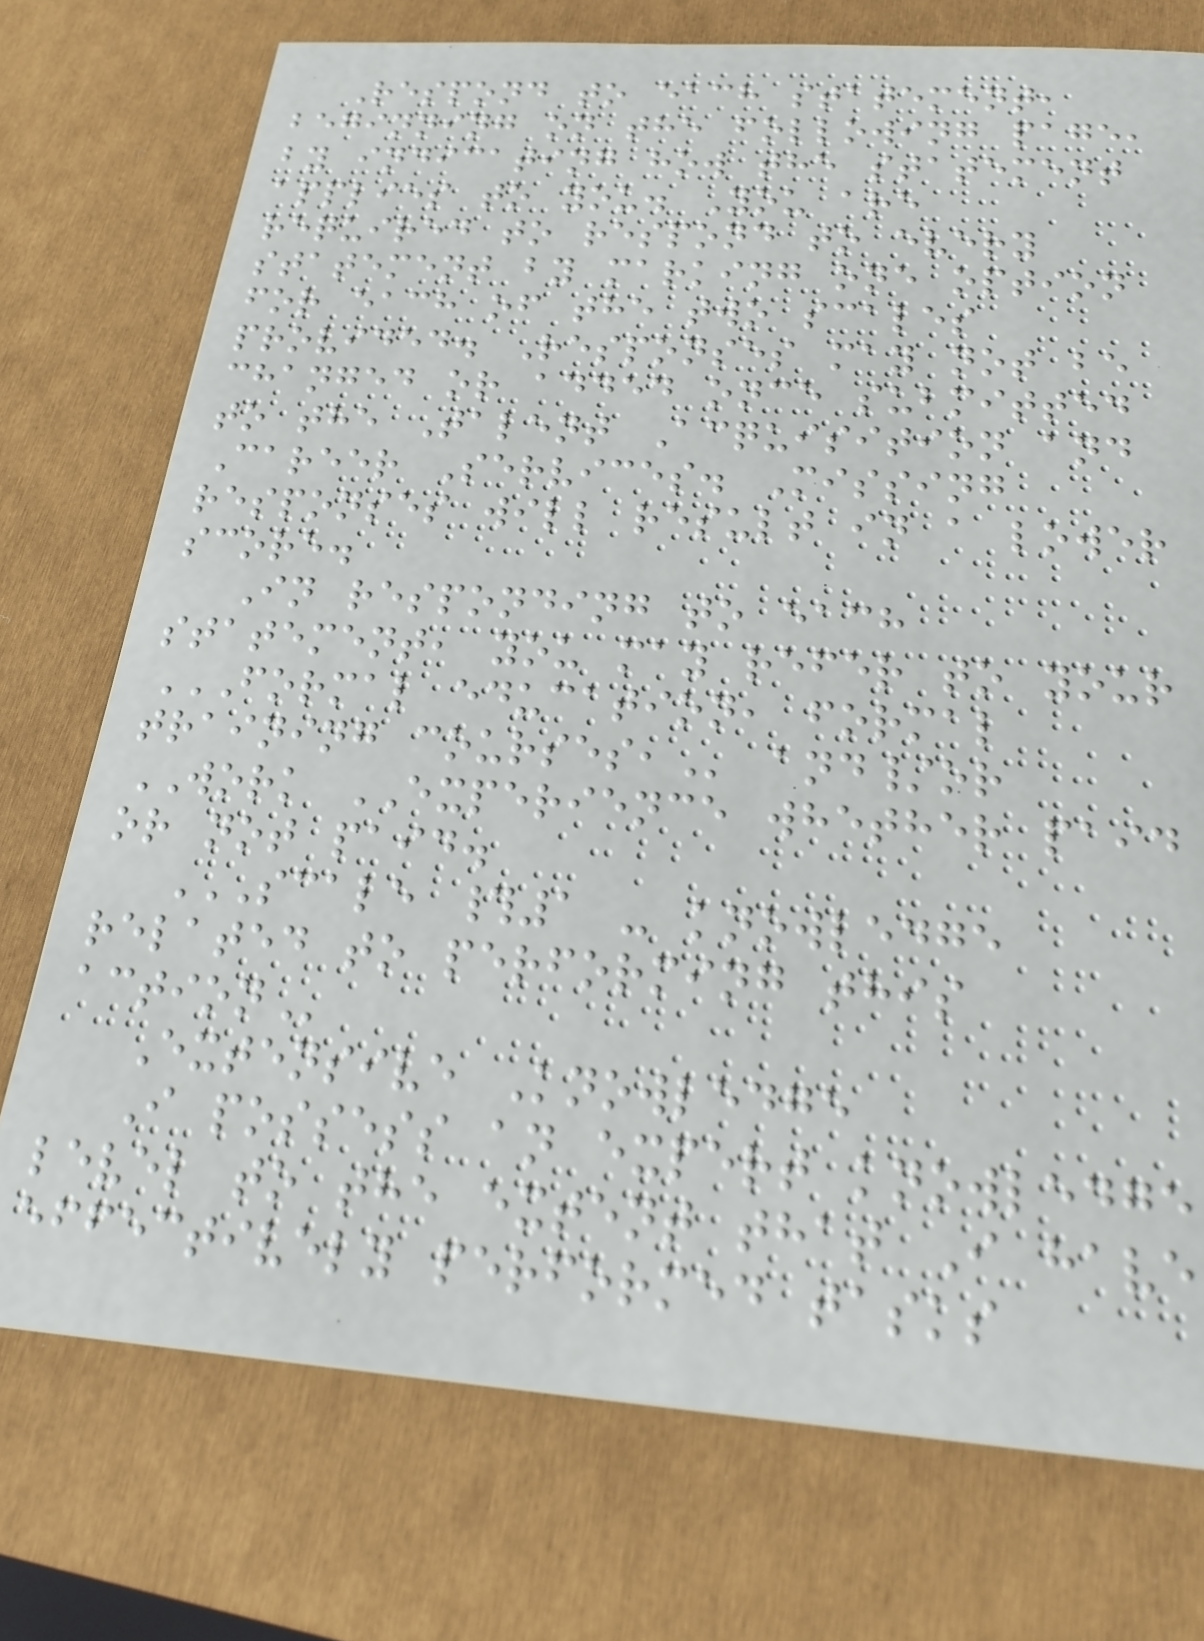Respond to each statement,
beginning on the following page,
by indicating how the statement
applies to you. You are
required to respond to every
statement by marking one option
for each of the two scales
provided. Responses may not be
changed or added once submitted
to the Talent Acquisition and
Career Services. Missing
responses will result in a lower
score.
In responding to each
statement, you may refer to your
FORMAL EDUCATION, FORMAL
TRAINING COURSES, and/or
WORK EXPERIENCE whether paid
or not paid.
SCALE #1 - KNOWLEDGE
RELATED TO PERFORMING THIS
ACTION
Extensive Knowledge
I possess an expert knowledge
level to the extent that I have
effectively performed tasks
